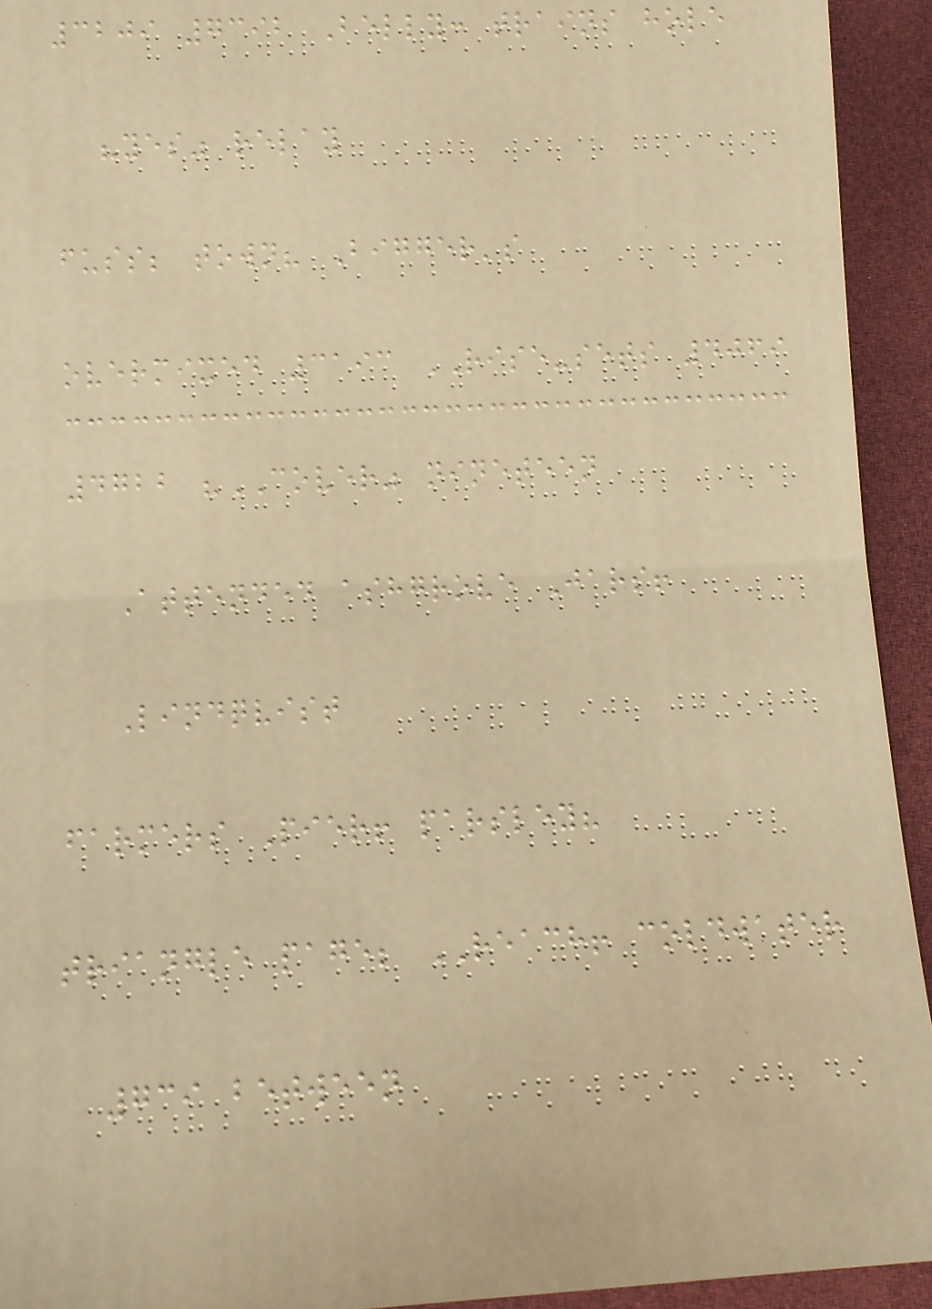3209 7392 Belly: trains hole
"yes" relay
fuss; town? Bigger's
overmixed 3193 RISE-sets 4069
4722 "COVER" nineteen
Attended ashgrove Jars!
Lindqvist
farmers Pier! parsley?
triangle page; REACH! coldwater
739 between
